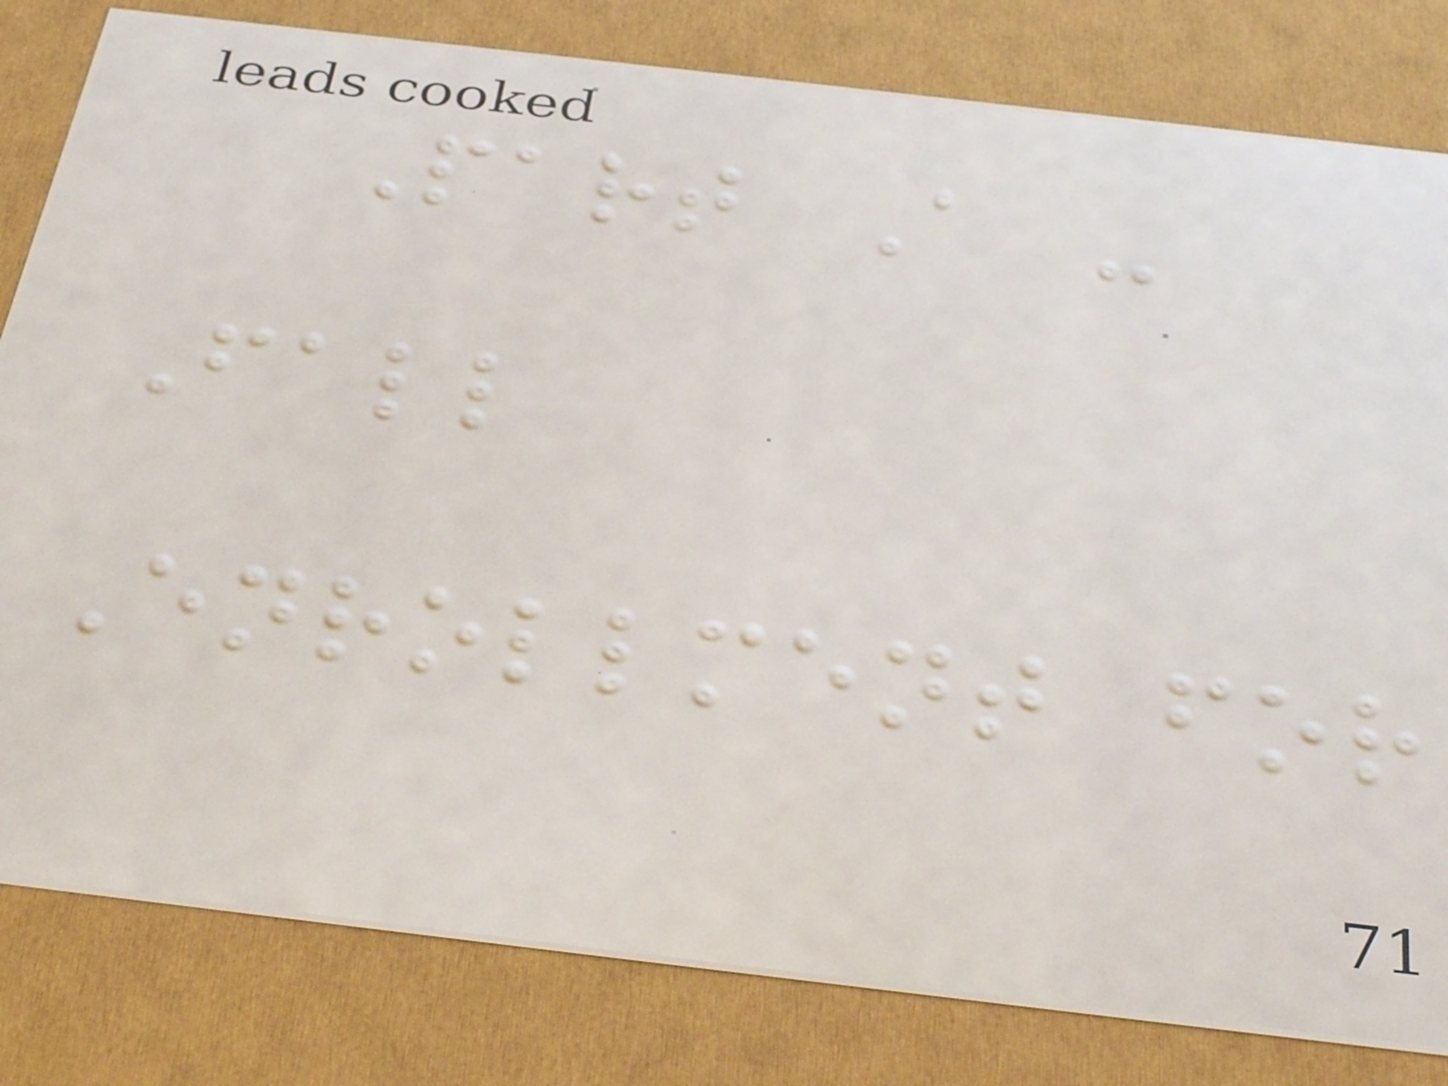Part A -
Fall
Enrollment for
